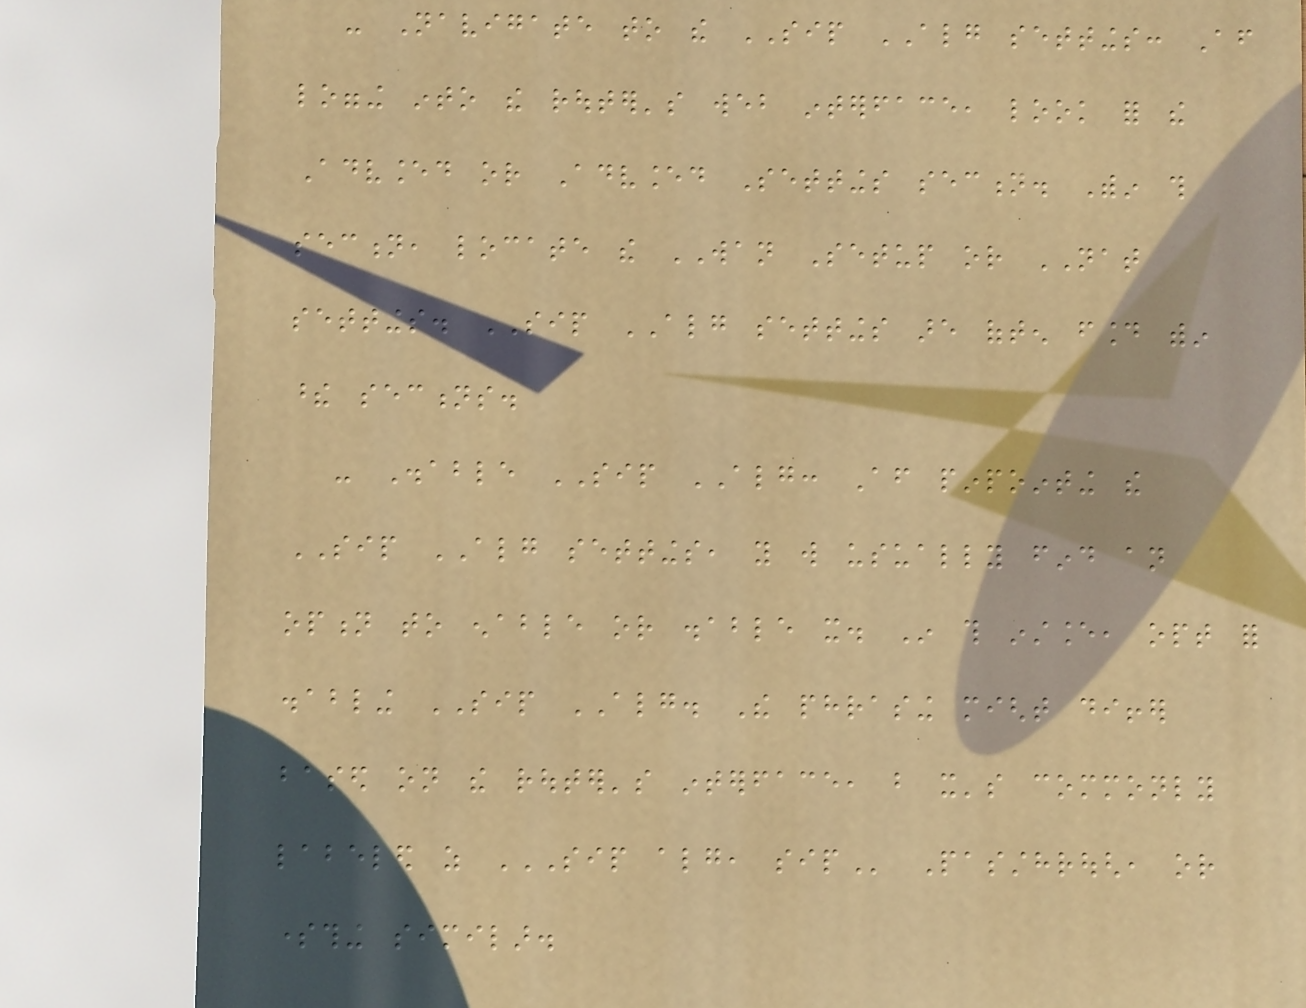- Navigate to the SIP ALG settings: After
logging into the router's web interface, look for the
Advanced or Advanced Settings section. Within this
section, locate the WAN Setup or NAT
settings. SIP ALG settings are often found within
these sections.
- Disable SIP ALG: After pinpointing the
SIP ALG settings, you will usually find an
option to enable or disable it. In this instance, opt for
disabling SIP ALG. The phrasing might differ
based on the router's interface, but it's commonly
labeled as SIP ALG, SIP Passthrough, or
something similar.
